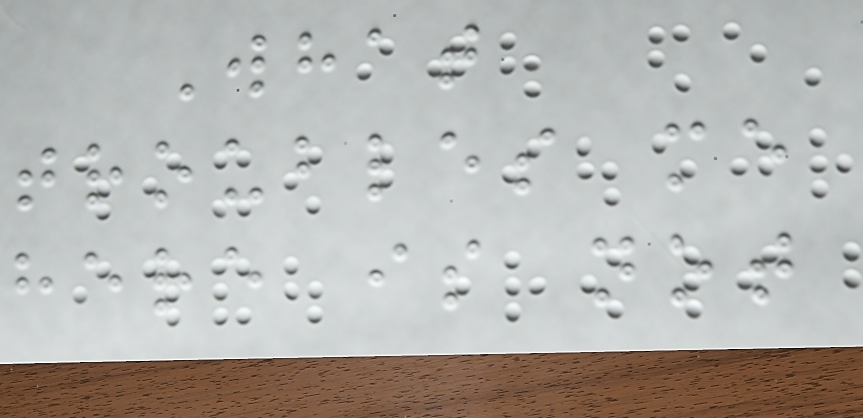What
troubles me
here is not
